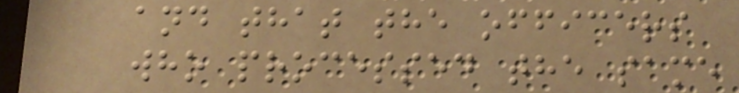and that the officers
who processed the same
